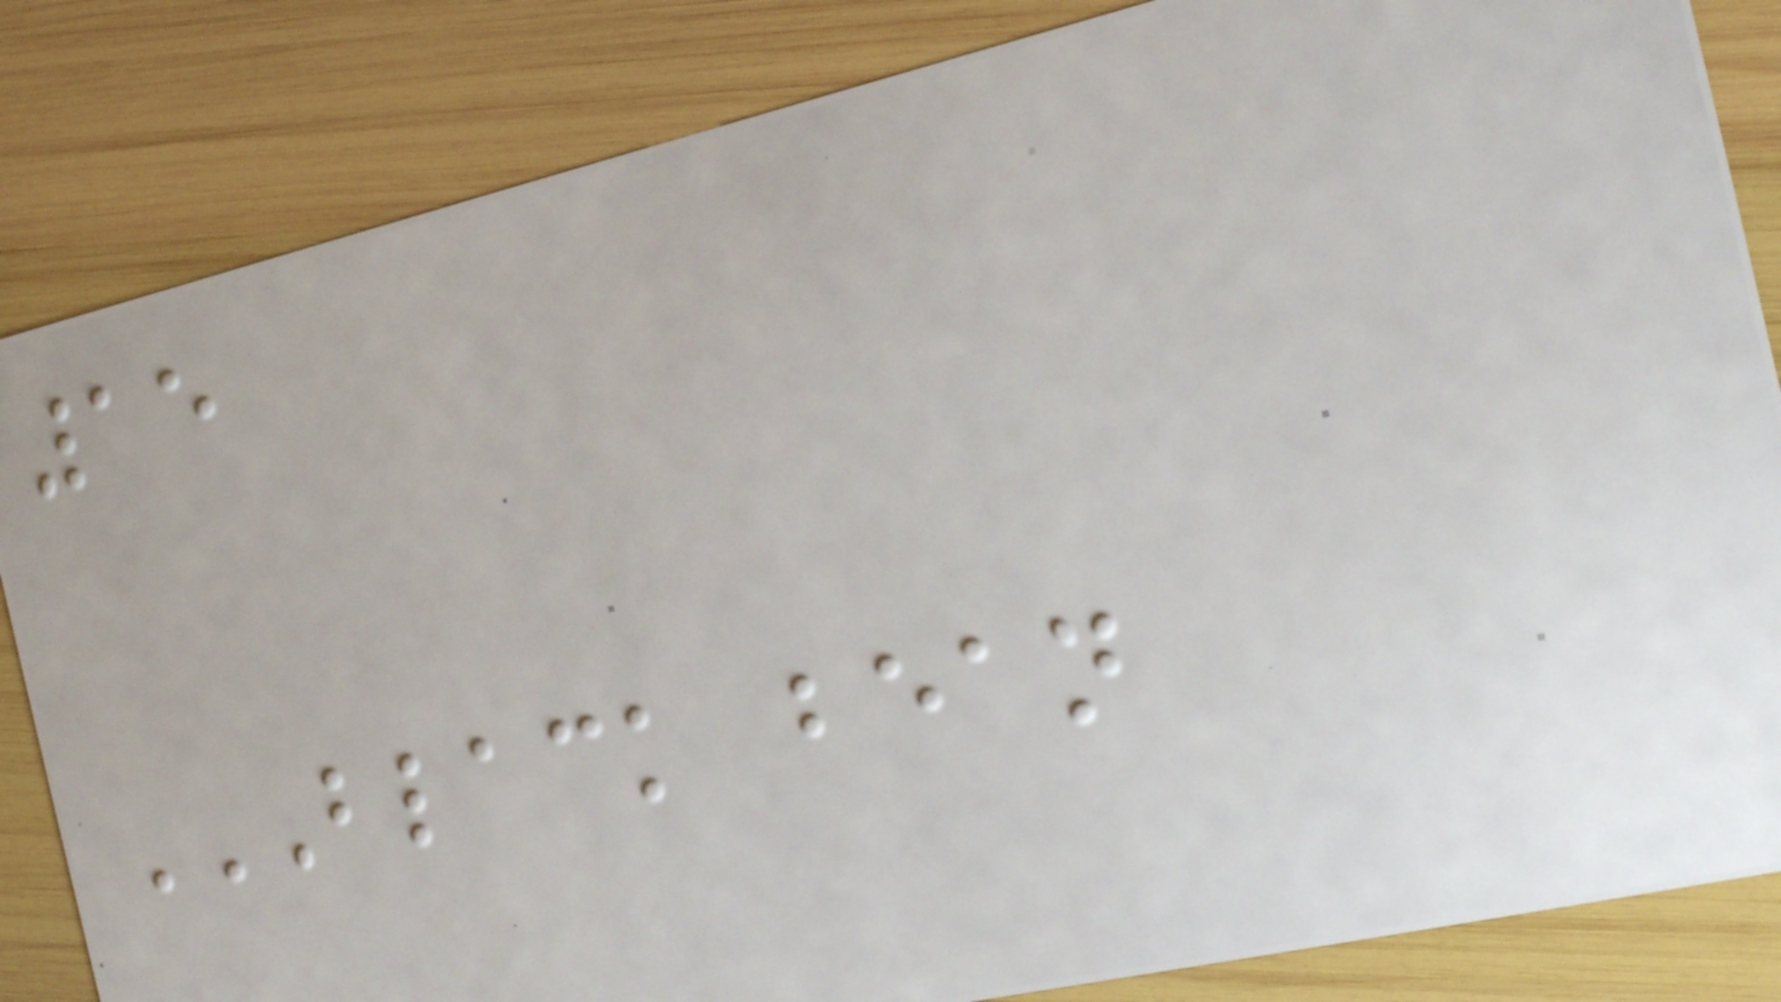15
BLACK BEAN
